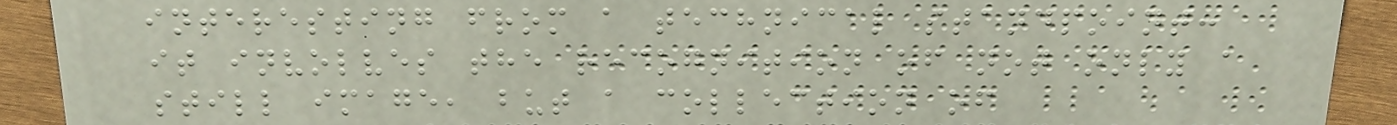interesting from a technical standpoint:
it involves the recognition of not only a
still image, but a collection of
